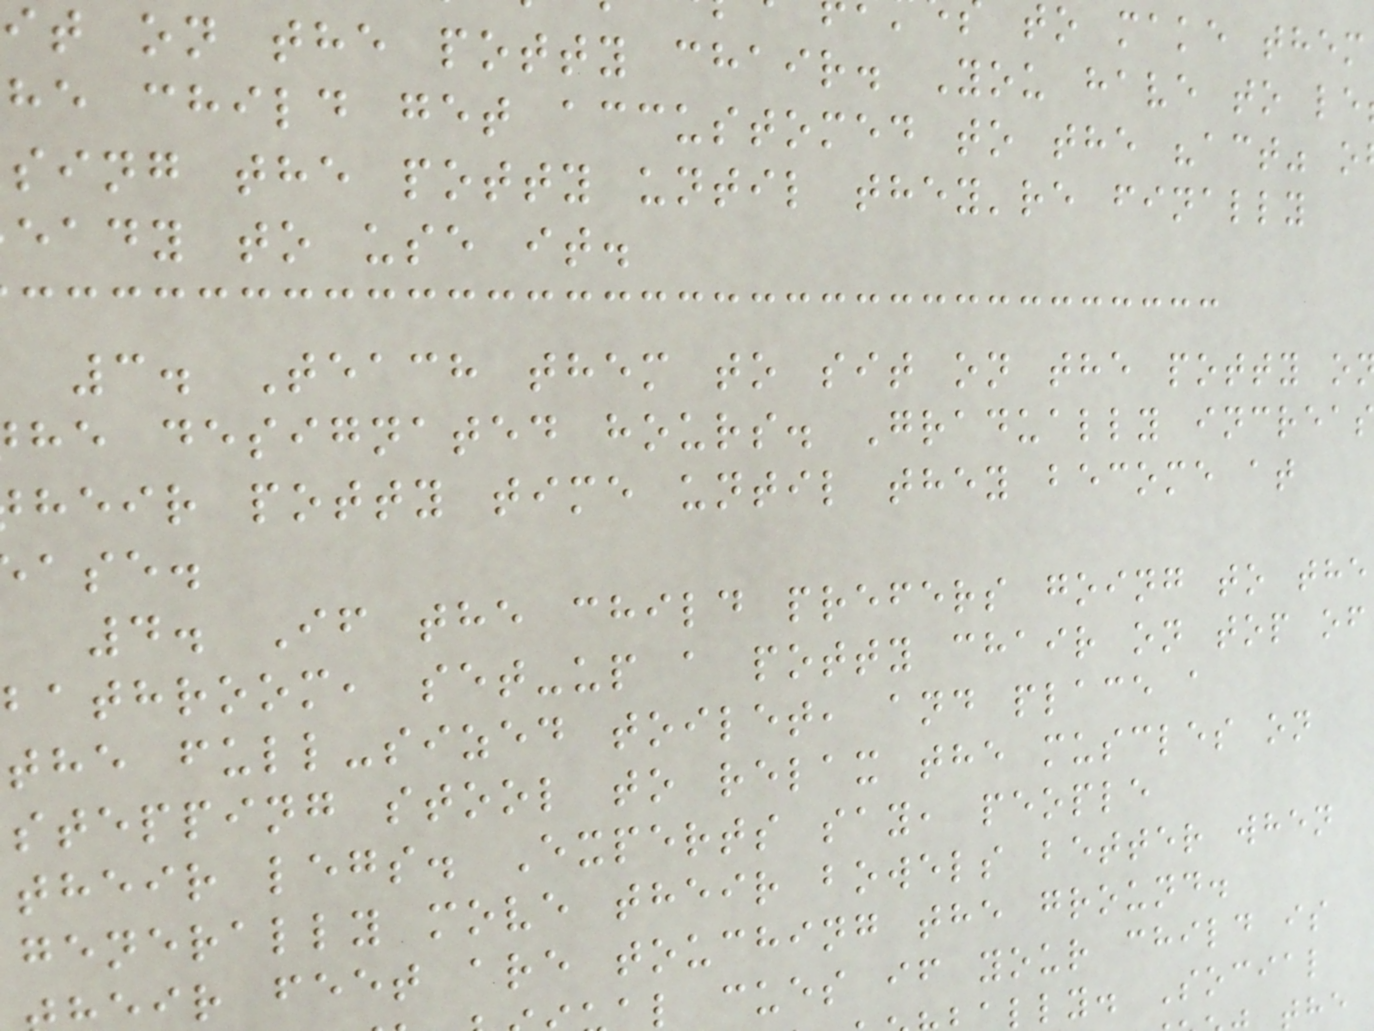to make them
it on the potty chair. You have to le
he child get accustomed to the "act" o
sing the potty until they're finally
eady to use it.
3. Teach them to sit on the potty o
he designated hours. Gradually increas
heir potty time until they become at
ase.
4. If the child prefers going to the
bathroom, set-up a potty chair on top of
the full-sized toilet, and place a
stepping stool to relax the muscles on
their legs. Experts say, people
generally move their bowels better when
ir feet are touching the ground.
l cues if your child is
lly. Social
